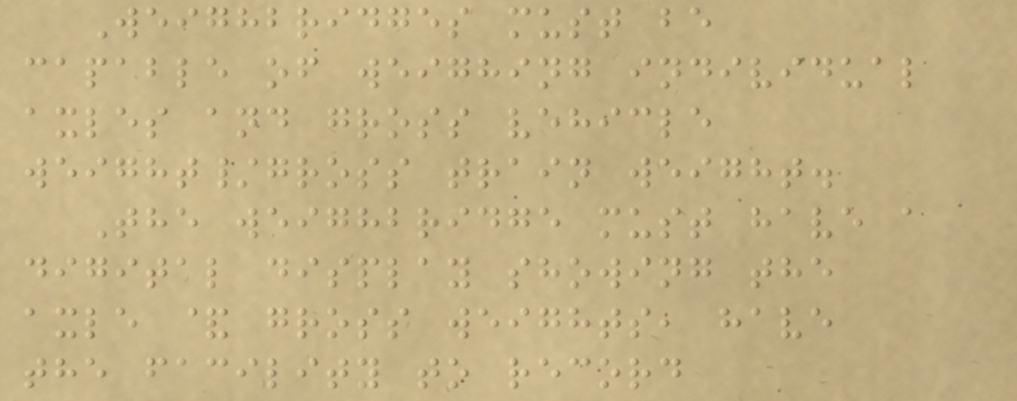Weighbridges must be
capable of weighing individual
axles and gross vehicle
weight/gross train weight.
The weighbridge must have a
digital display showing the
axle & gross weights, have
the facility to record
